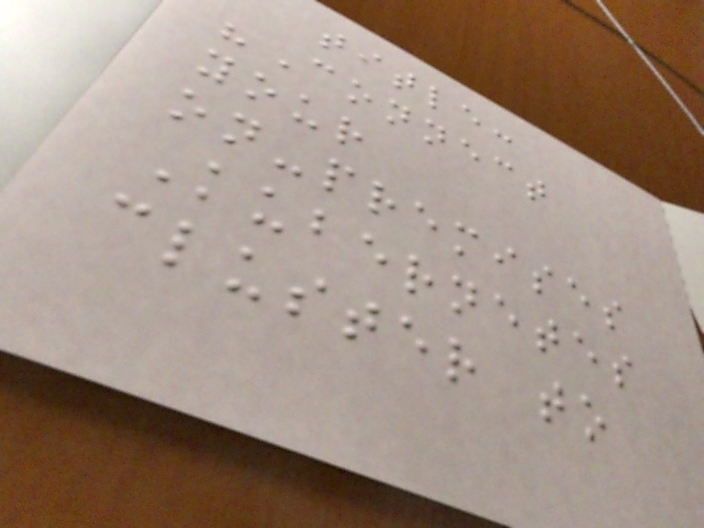title:
"Connect
your
on-premises
Kubernetes
cluster to
